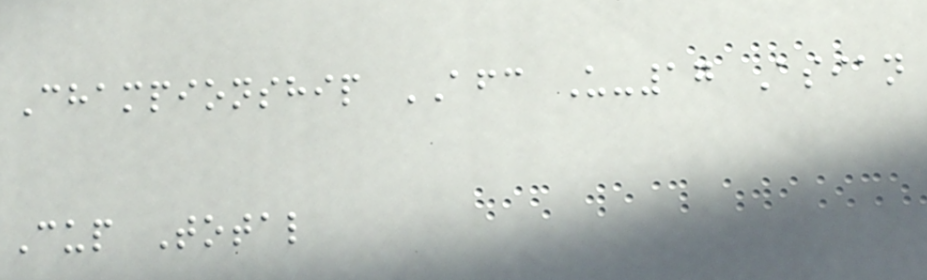Championship AFC U-17 Asian
Cup Total
